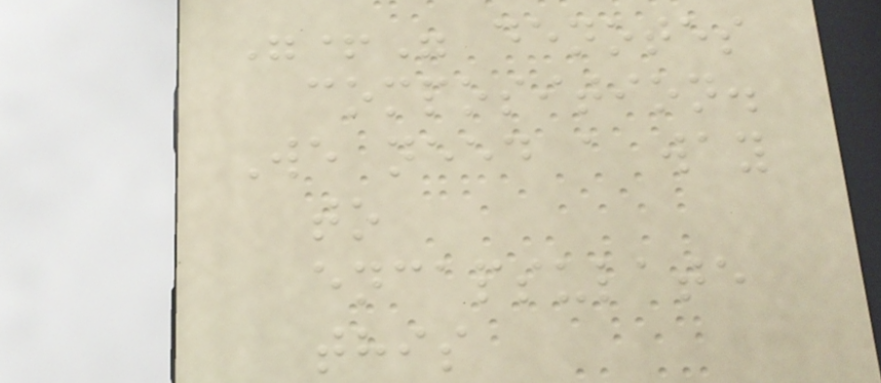"+" denotes
composition.
We need a way
to
encapsulate
this
